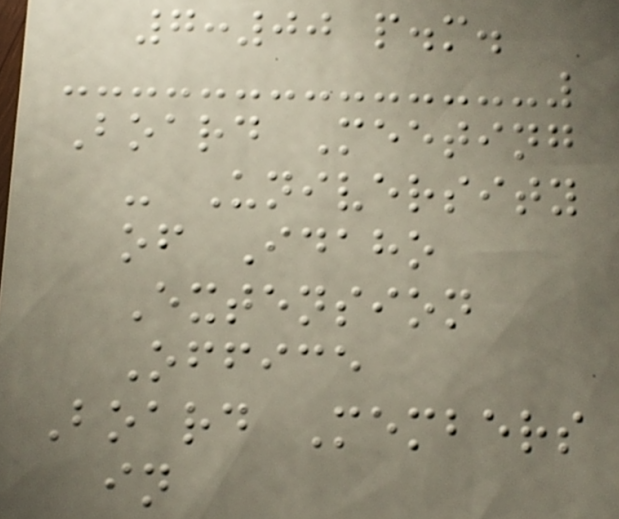7:00 p.m.
Board Meeting
- University
of Idaho
Extension
Office
Board Members
in
